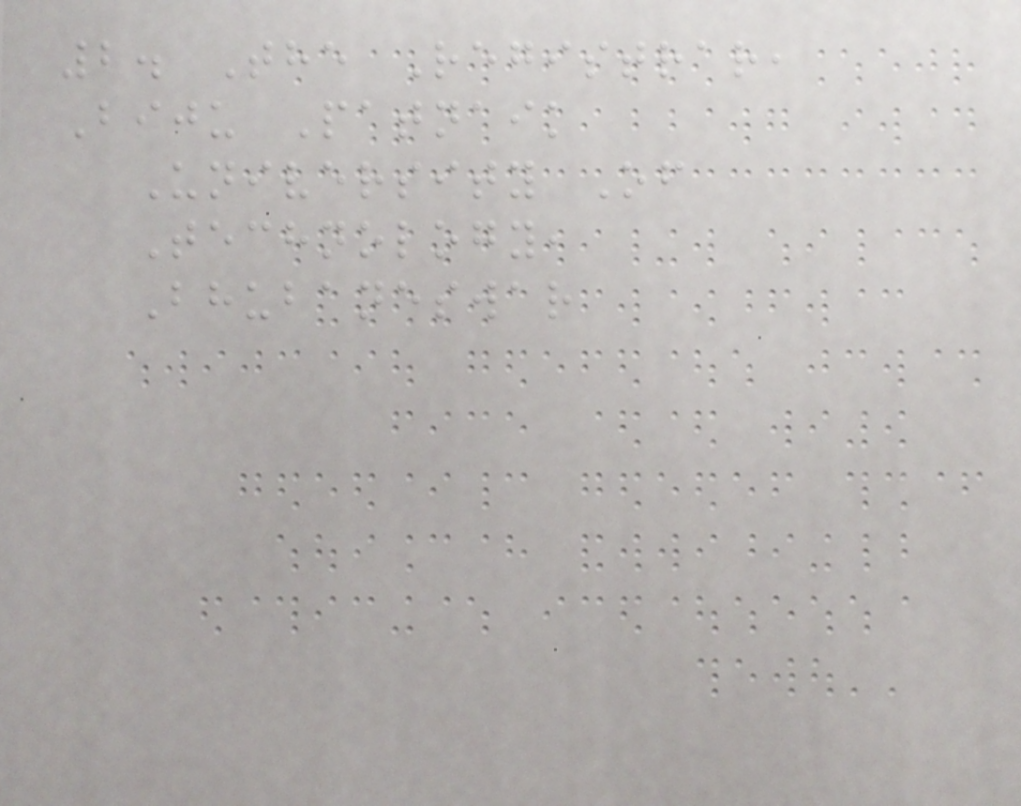2. The Registrar,
Biju Patnaik
University Of
Technology,
Bhubaneswar
